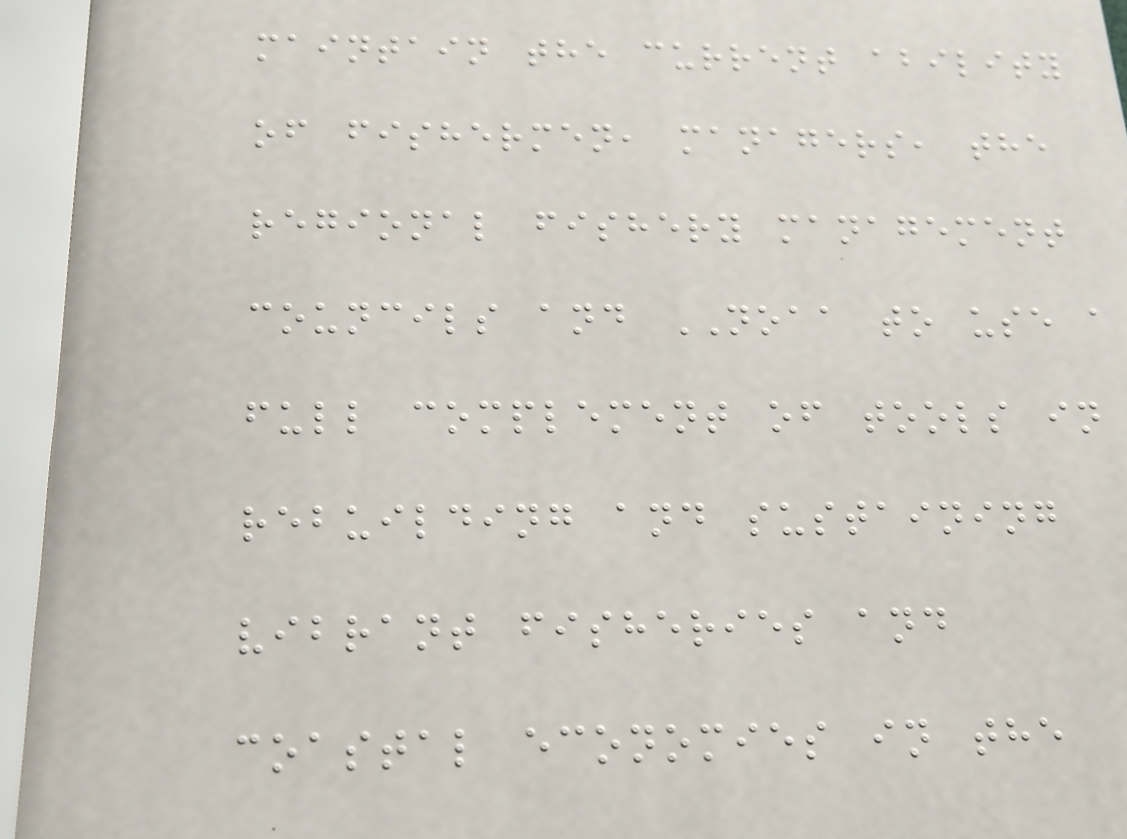maintain the current ability
of fishermen, managers, the
regional fishery management
councils and NOAA to use a
full complement of tools in
rebuilding and sustaining
vibrant fisheries and
coastal economies in the
